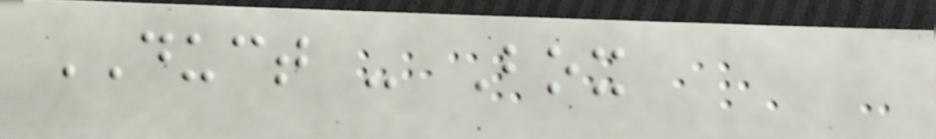DUCT - Box
